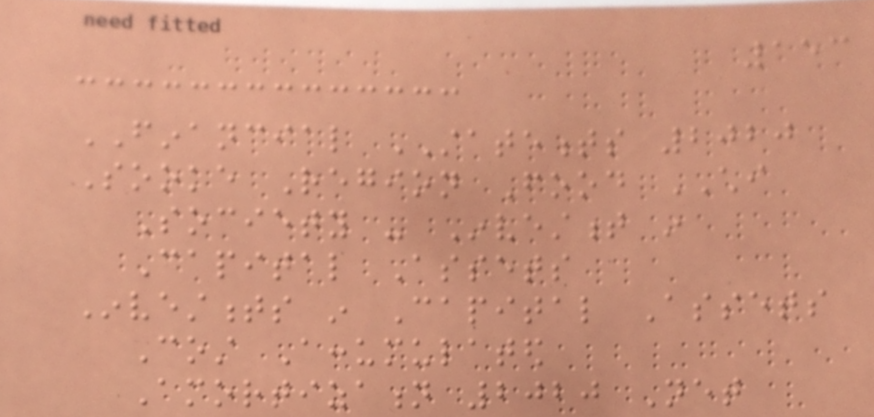153
FINANCIAL STATEMENTS 2020
Sooke Region Food CHI
Society - Investment in
Capital Assets
Investments in Capital Assets
Cost Accumulated
Amortization 2020 Net
